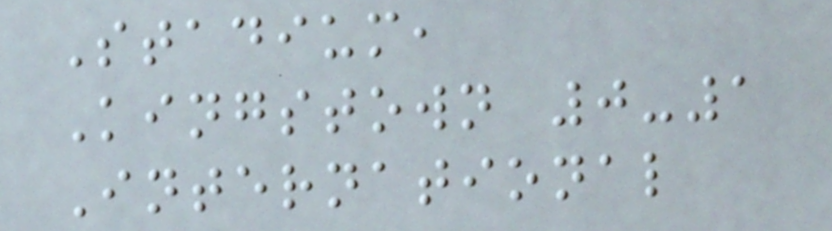Stadium,
Kingstown 0-1
International
